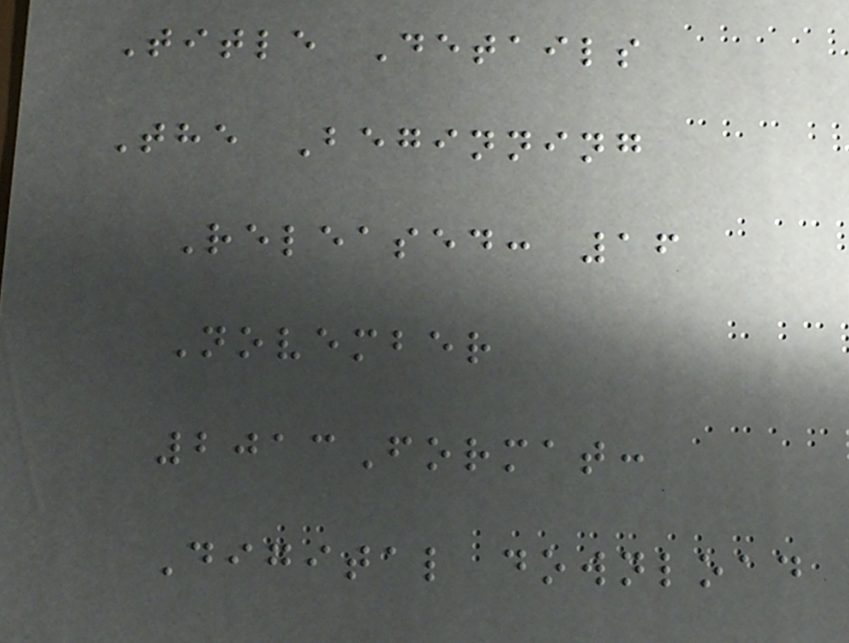Title Details
The Beginning
Released: 16
November
2013Format:
Digital download
